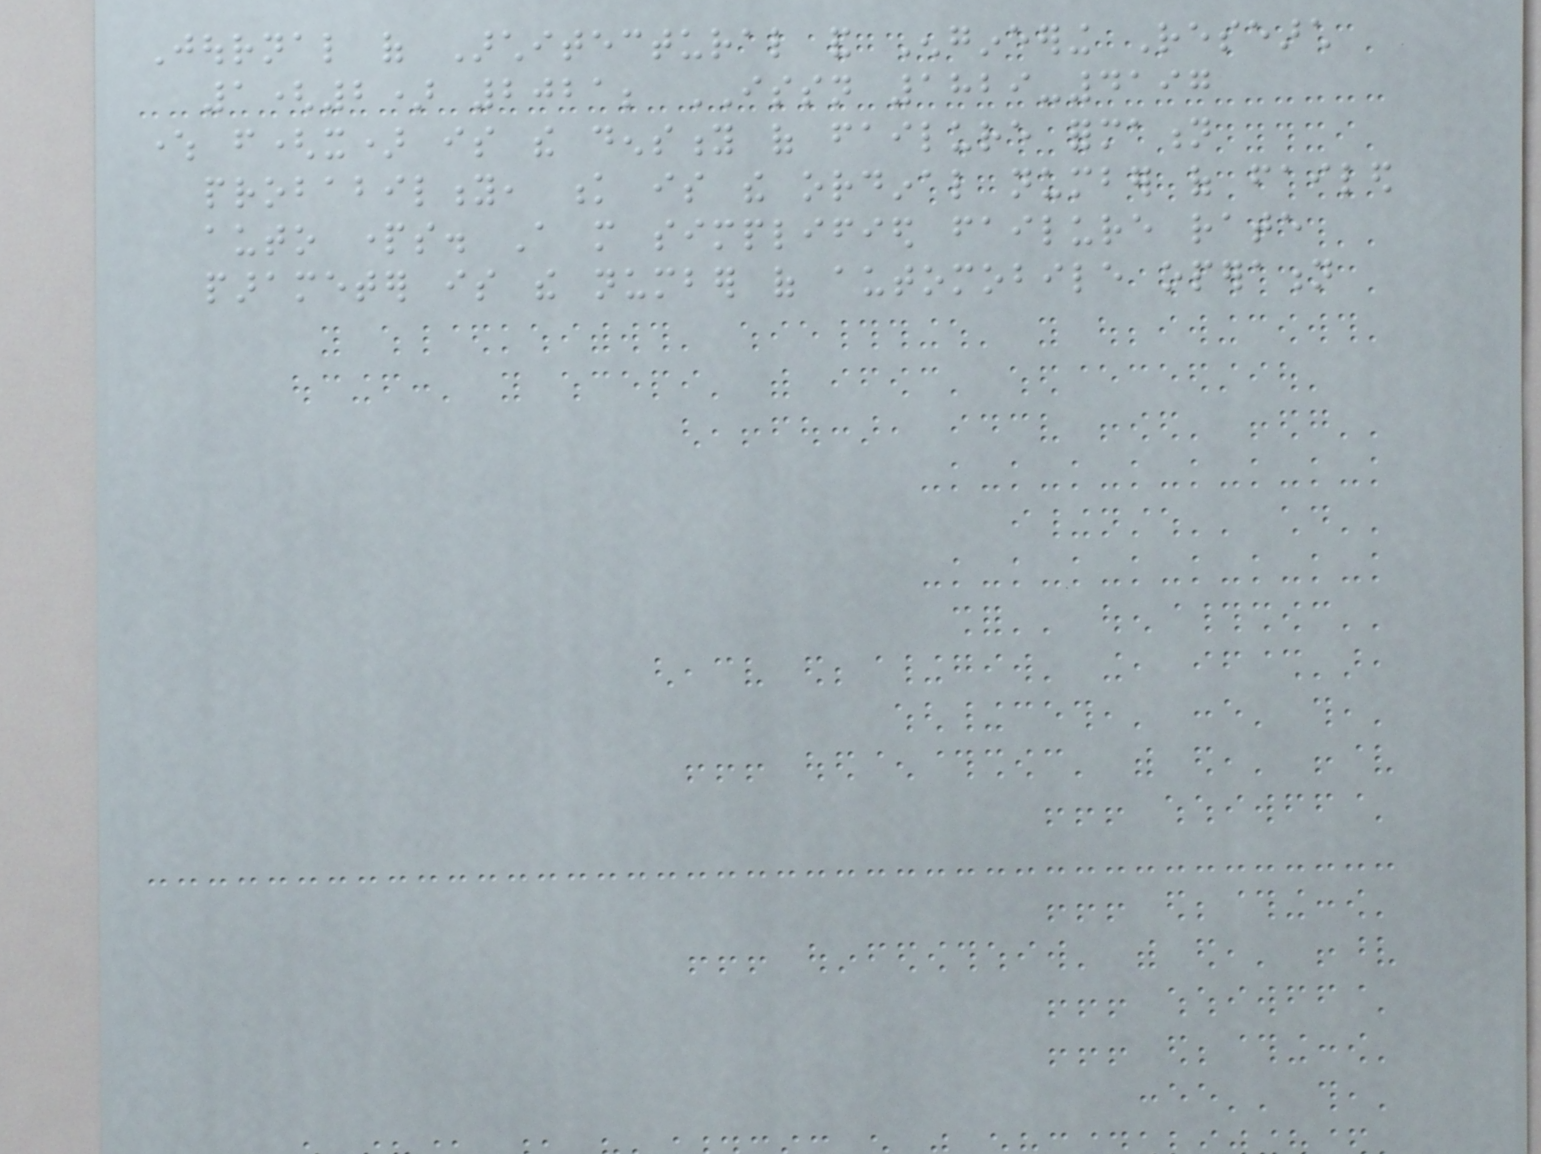Journal of Architectural and Engineering Research
1(2) 2021; ISSN 1829-4197
where f(x) is the density of failure formation
probability, k is the ordinal number of failed
auto parts. A more simplified failure rate
parameter is the number of automobile operation
